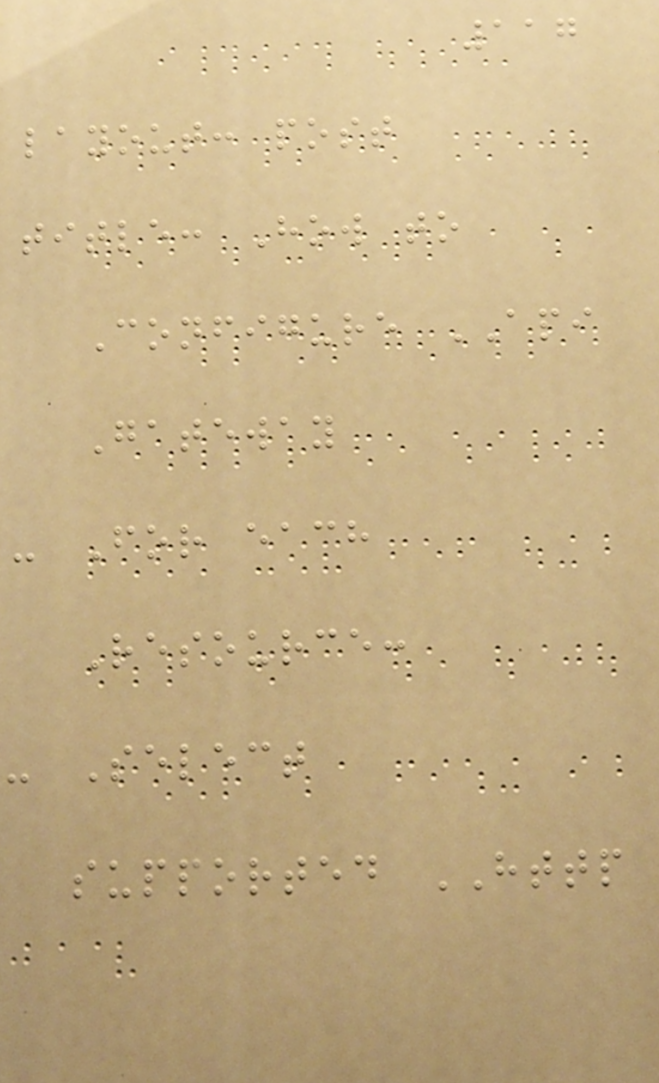117
layout: post
title: How to
Configure API
Gateway
- For each
Resource:
- Select
supported HTTP
